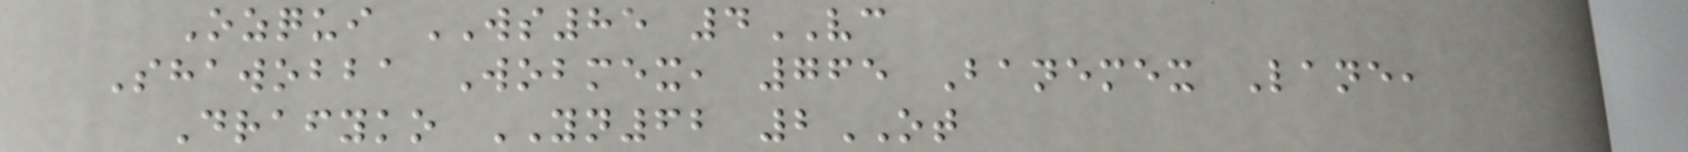Ozqui WS85 4VC
Shawobba Wobmex, 765 Banemex Lane,
Drafyko YN62 2OT
